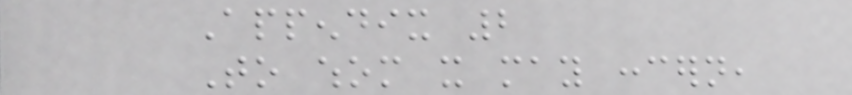Appendix 2
To whom it may concern,
